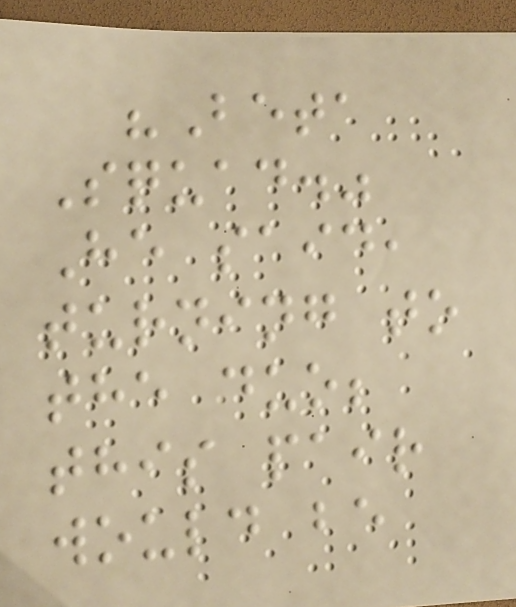"Beta
Squad."
He said,
turning to
the duo;
this pair
would be
